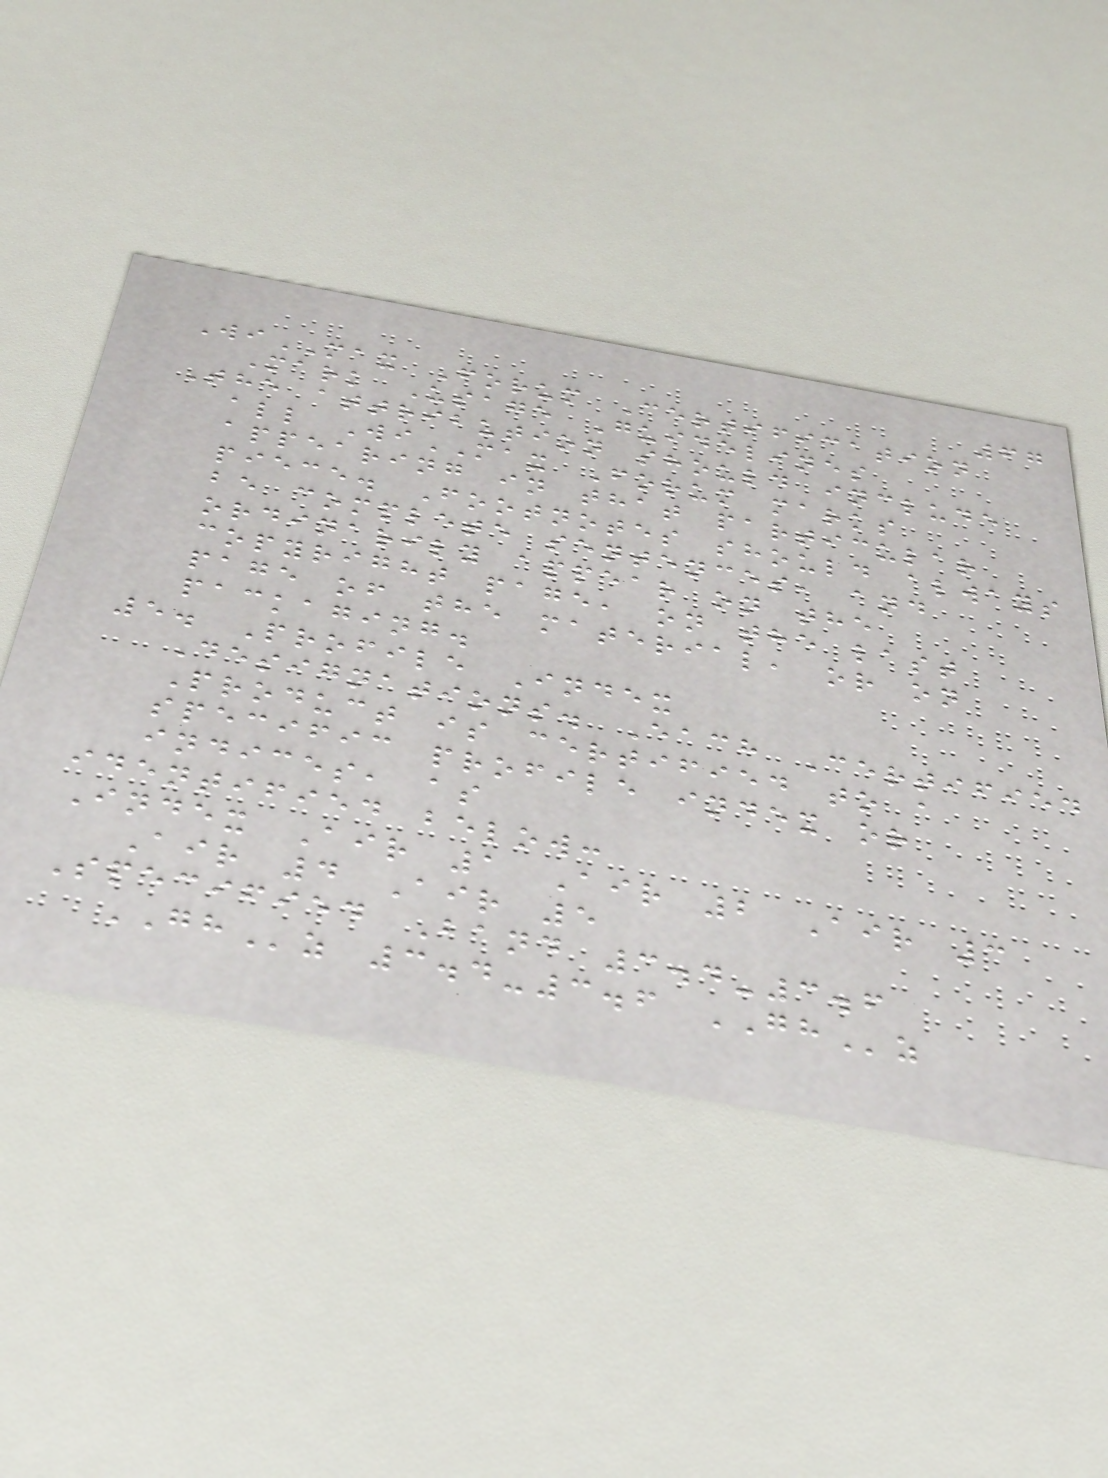67
WiMAX Forum Certification
Mark Usage Guidelines
The attribution should include
all WiMAX Forum marks
appearing in that particular
piece. Footnotes should always
be complete sentences, and
ordinarily appear on the
copyright page, on the last
page of the material, or on
packaging.
5. Profile Index
Designations. Each Certified
Product is certified to a
specific profile index or
indices, as
identified below:
Index Air 1 Air 2 Air 3
Air 4 Air 5
Specified Band 3.4-3.6
GHz 3.4-3.6 GHz
